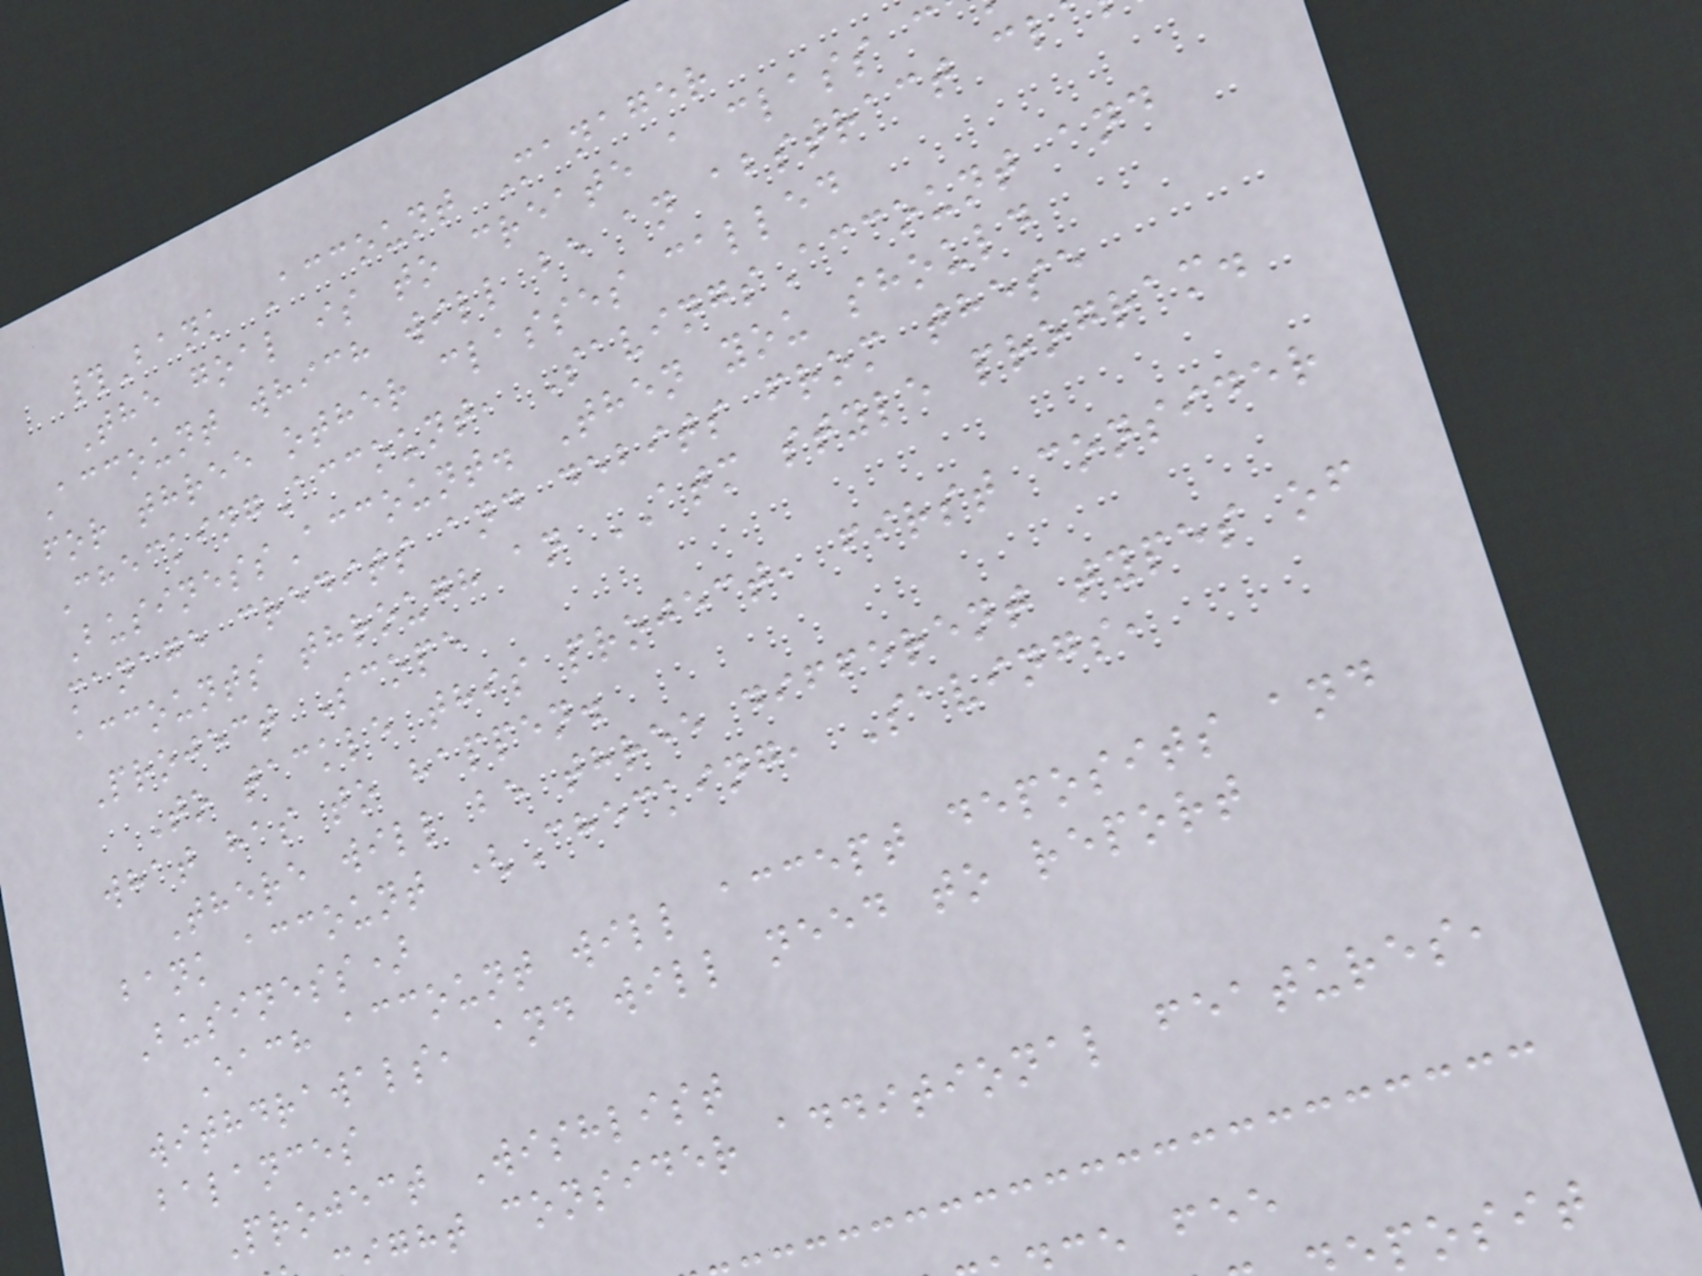#Bank Account Manager
The goal is to create a class c
Account which will be an abstract cl
for three other classes called
CheckingAccount, SavingsAccount and
BusinessAccount. Then you should
manage credits and debits from these
accounts through an ATM style program.
Project Scope
To tackle this project, first consider
what has to happen.
There will be three different types of
bank account (Checking, Savings,
Business)
Each account will accept deposits and
withdrawals, and will need to report
balances
Project Wishlist
ght consider additional features,
